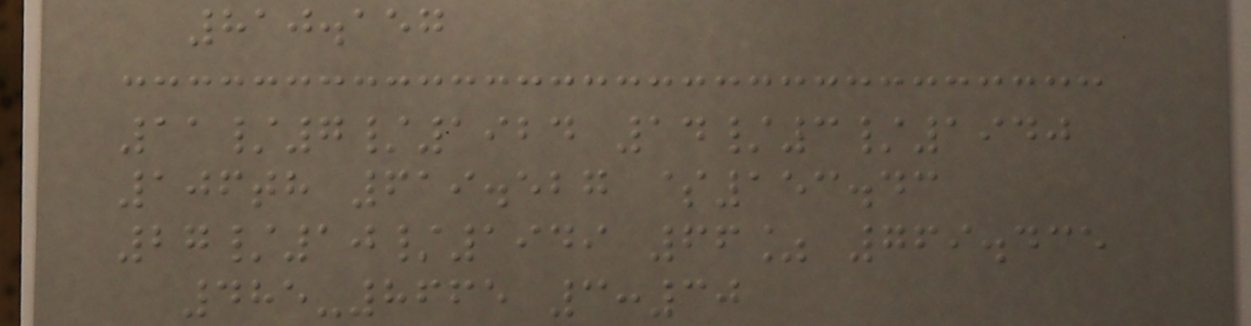810.157
11/7/1924 14/3/1940
106th 619.527 $153.43
27/10/1949 66% 769.435
485-8665 3:30
